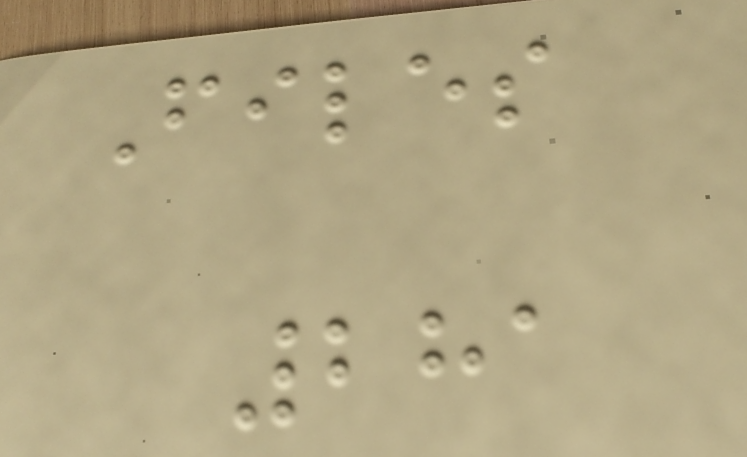Files
281
